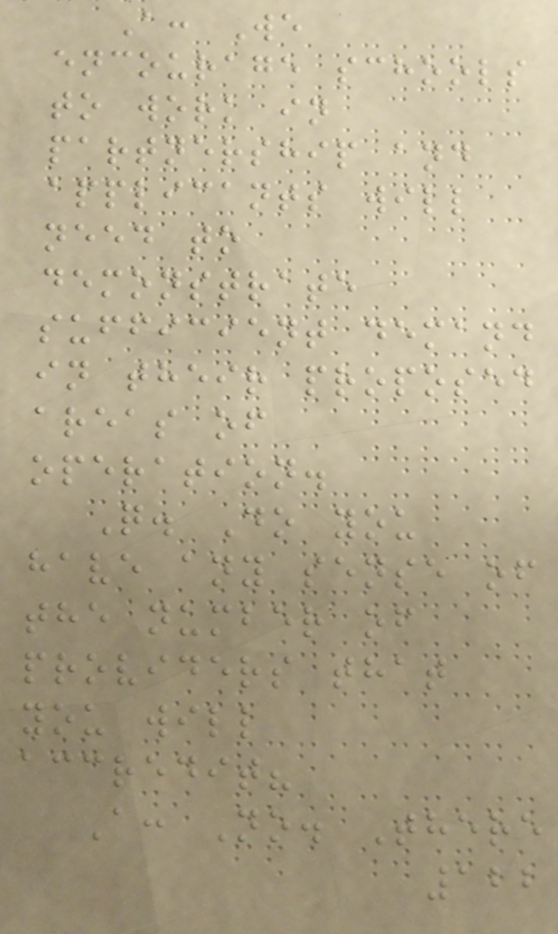A: We
encourage schools
to work in
partnership and
applicants will
need to
demonstrate
sufficient demand
in their proposed
areas of
operation.
Q. Do you
have any sense of
the number of
providers that
you will
accredit?
A: No. There
122
